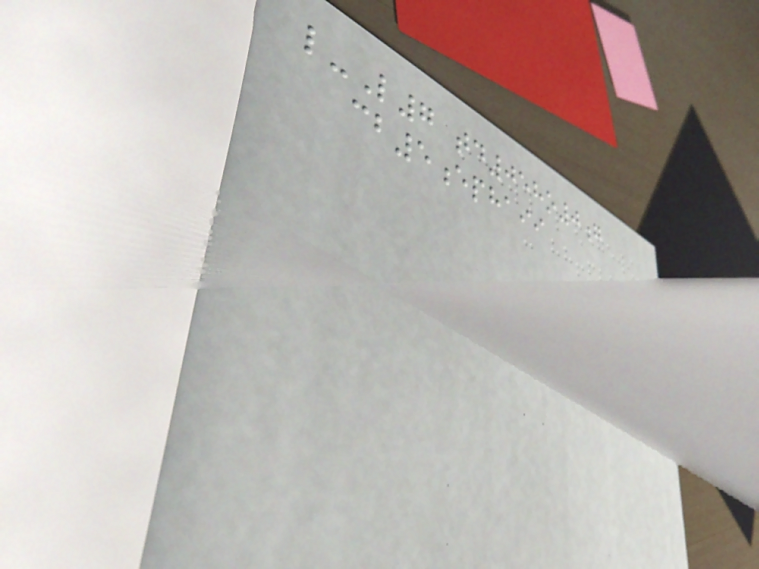l-L7 td058o0g
cb5ephaii
